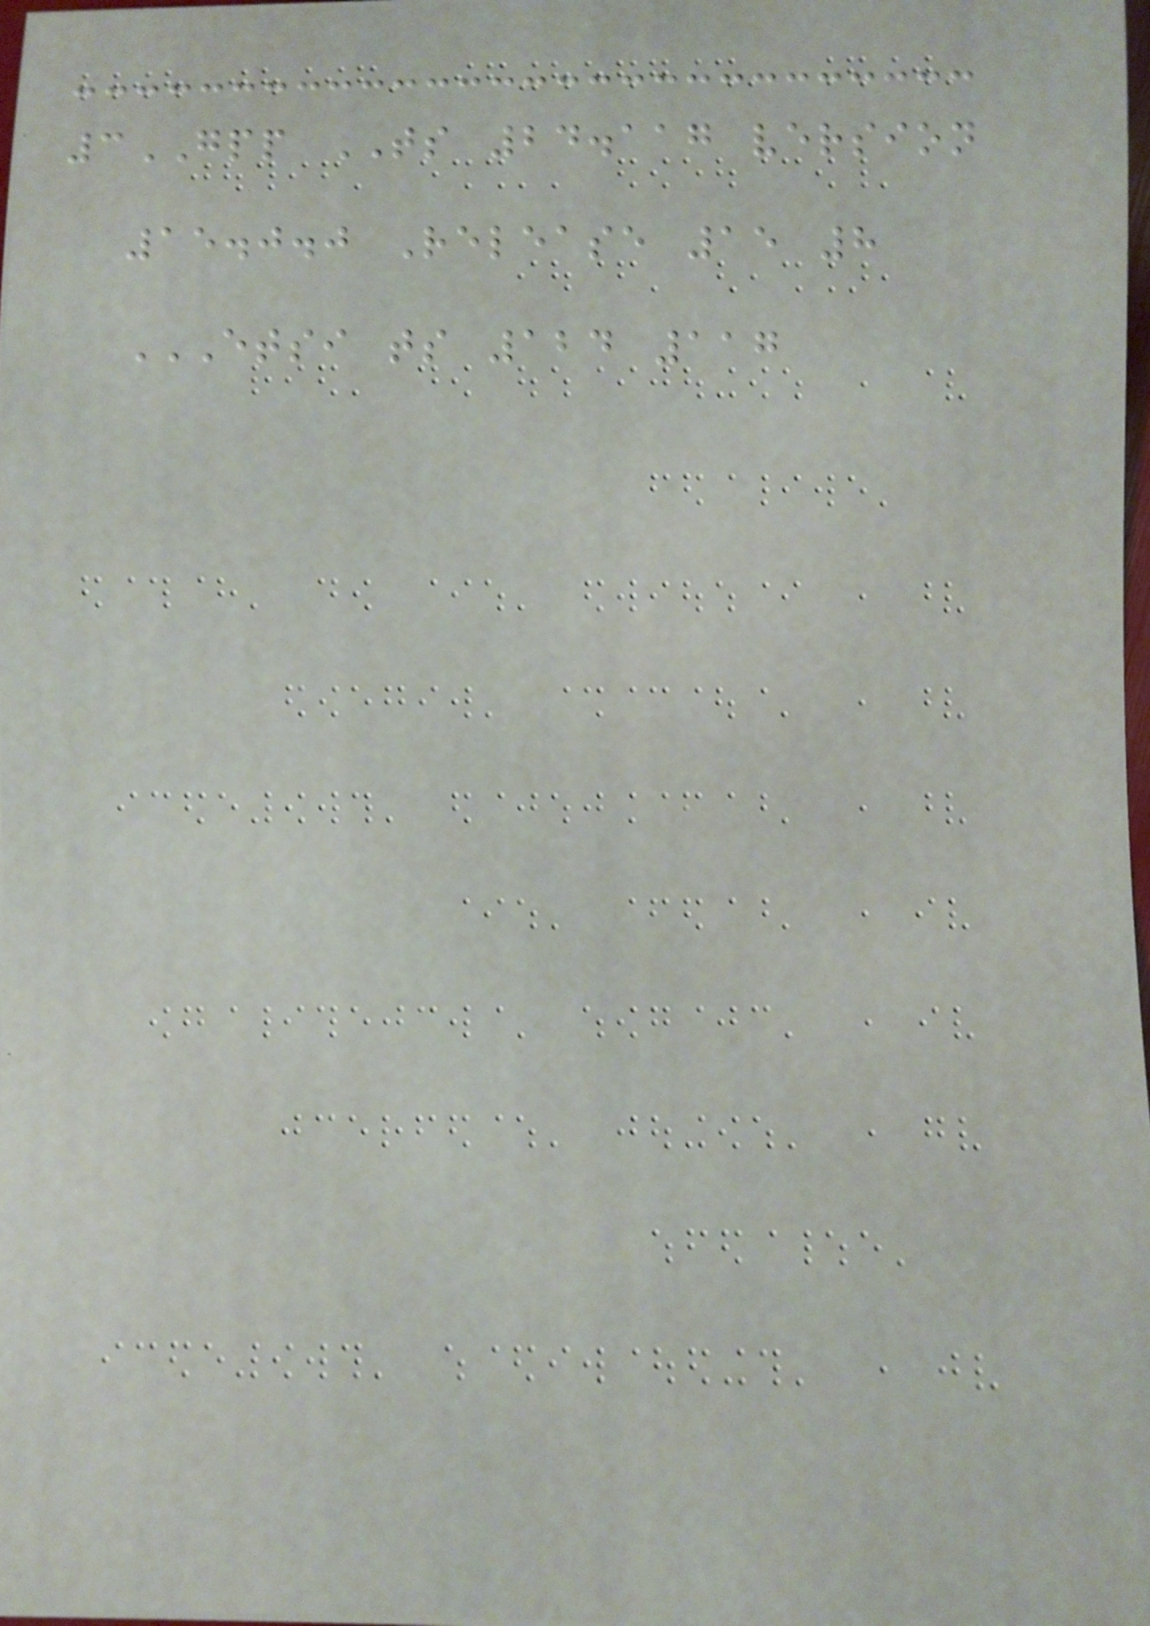3GPP TS 24.117 version
15.0.0 Release 15 8
ETSI TS 124 117
